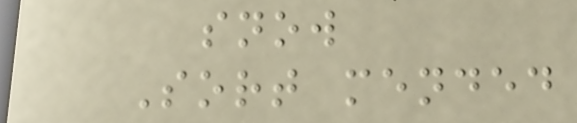snow
Sort mended
